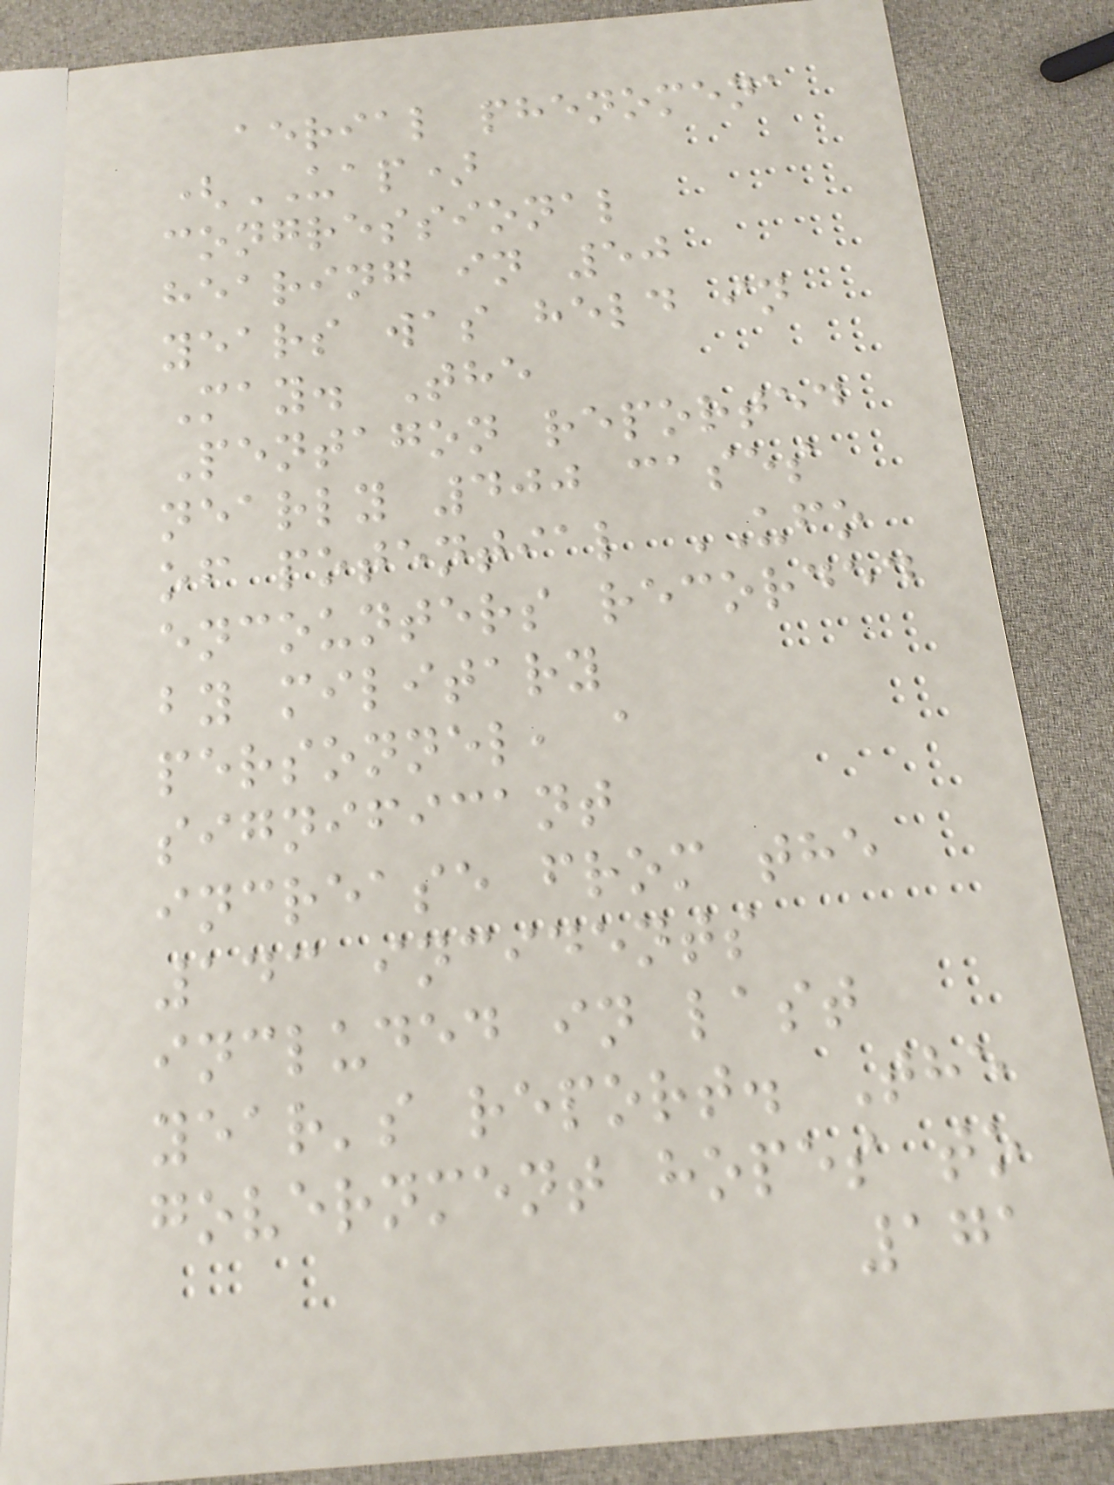aerial phenomena
(UAP)
congressional
hearing in 50
years was held in
May. The
Pentagon reported
nearly 400 cases
of potential UFO
encounters recorded
by military
personnel, a
significant
increase from the
143 incidents
included in last
year's report. The
government hopes to
171
